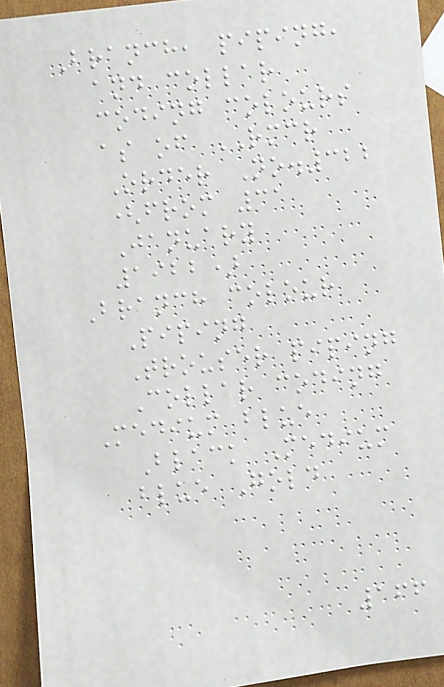Branch, piping,
and collar
coding colours
as of RMCR
Order No.322
(from 31
January
1922)
Branch colour
Piping
Trouser piping
Collar coding
Medium blue
Black Medium
blue Gold
166
